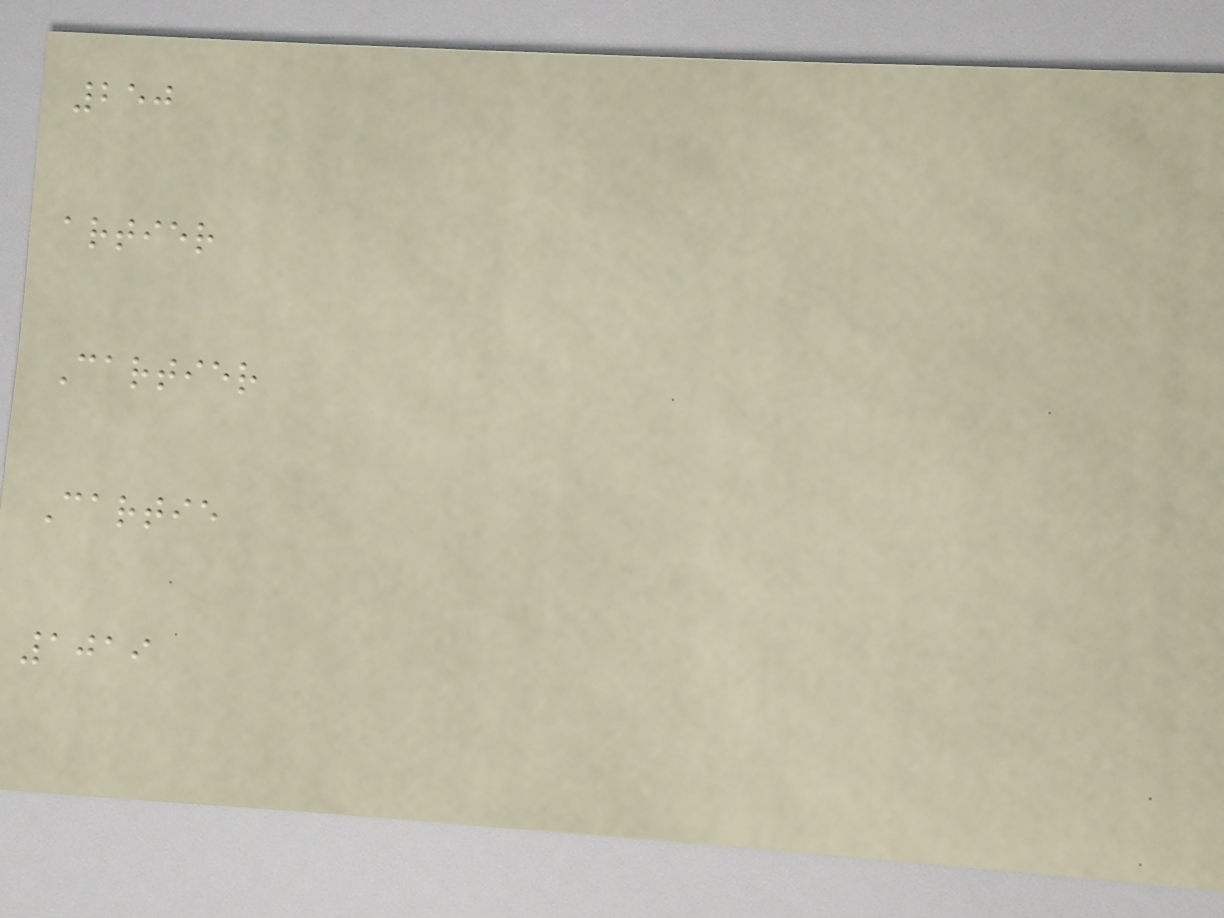250
artier
Cartier
Cartie
1019
